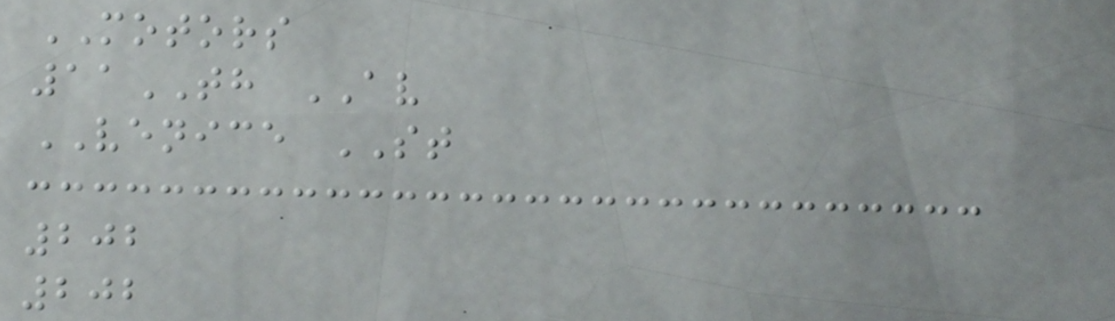MOTORS
11TH AV
VENICE ST
202
202
